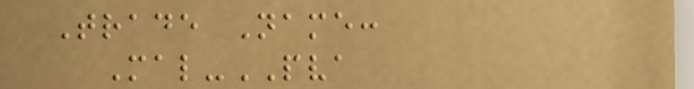Trade Name:
Mal-PVA
